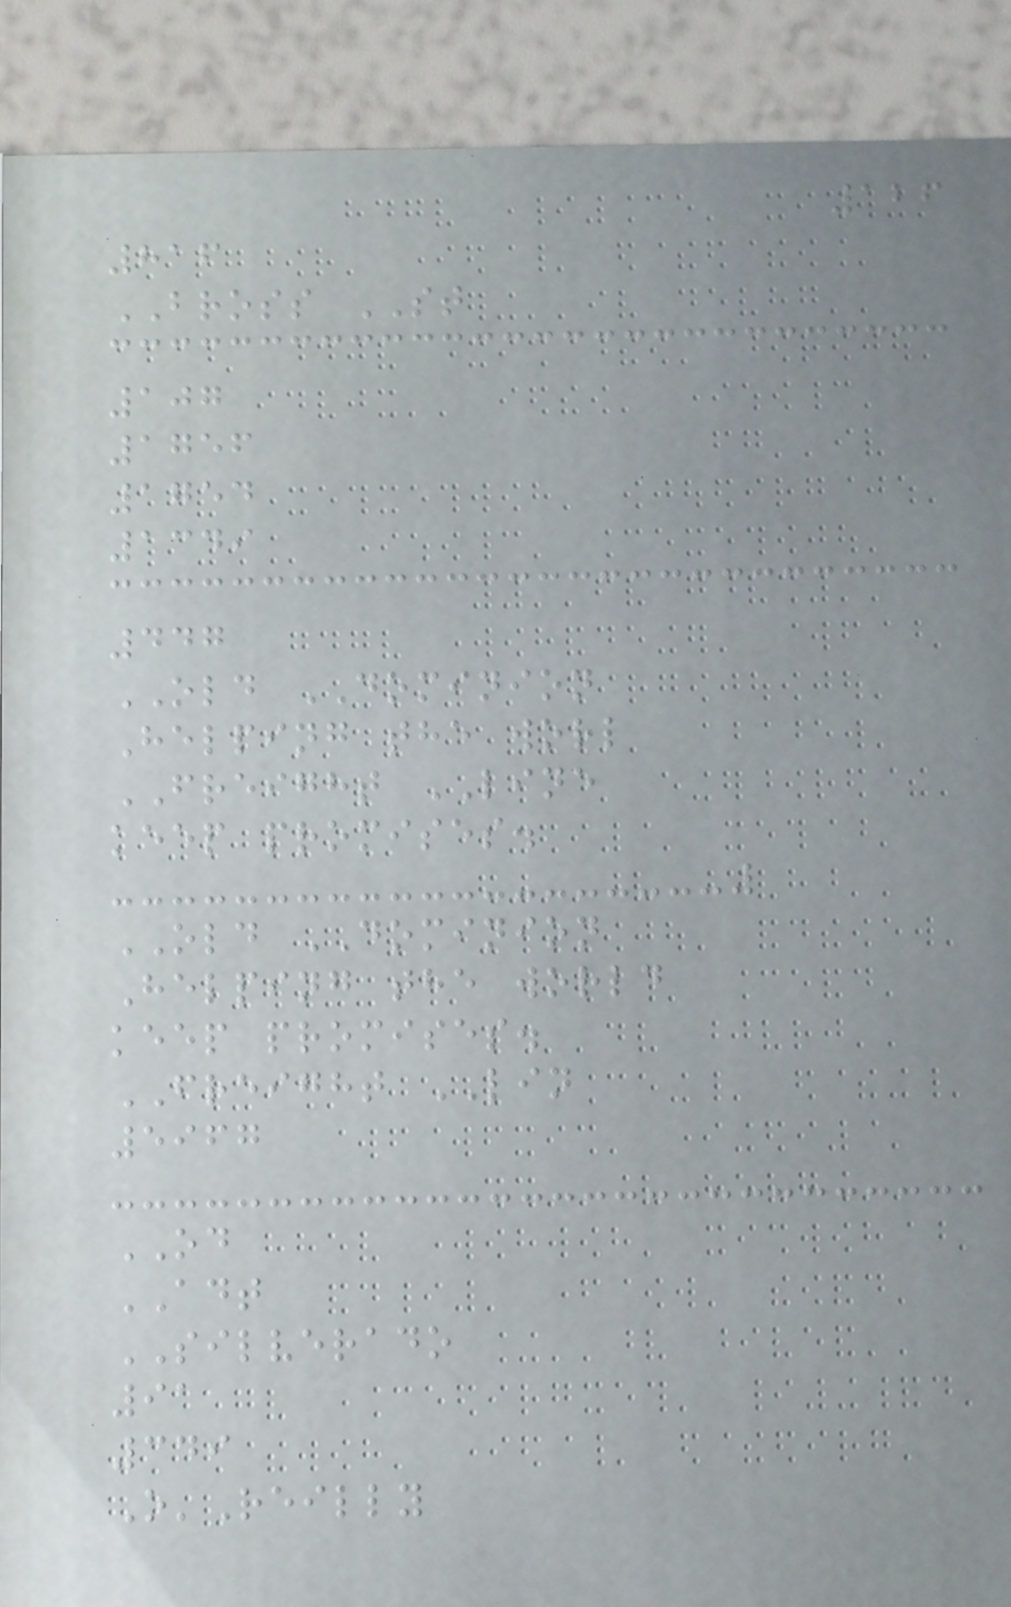126
816
BROSS ST
107
1756
1754
1349
447
OLD DOMINION
Helping the worl
FREIGHT LINE
keep promises.
OLD DOMINION
Helping the world
keep promises.
FREIGHT LIN
5967
OD
ADT
SILVERADO
91
349
O'Reilly
